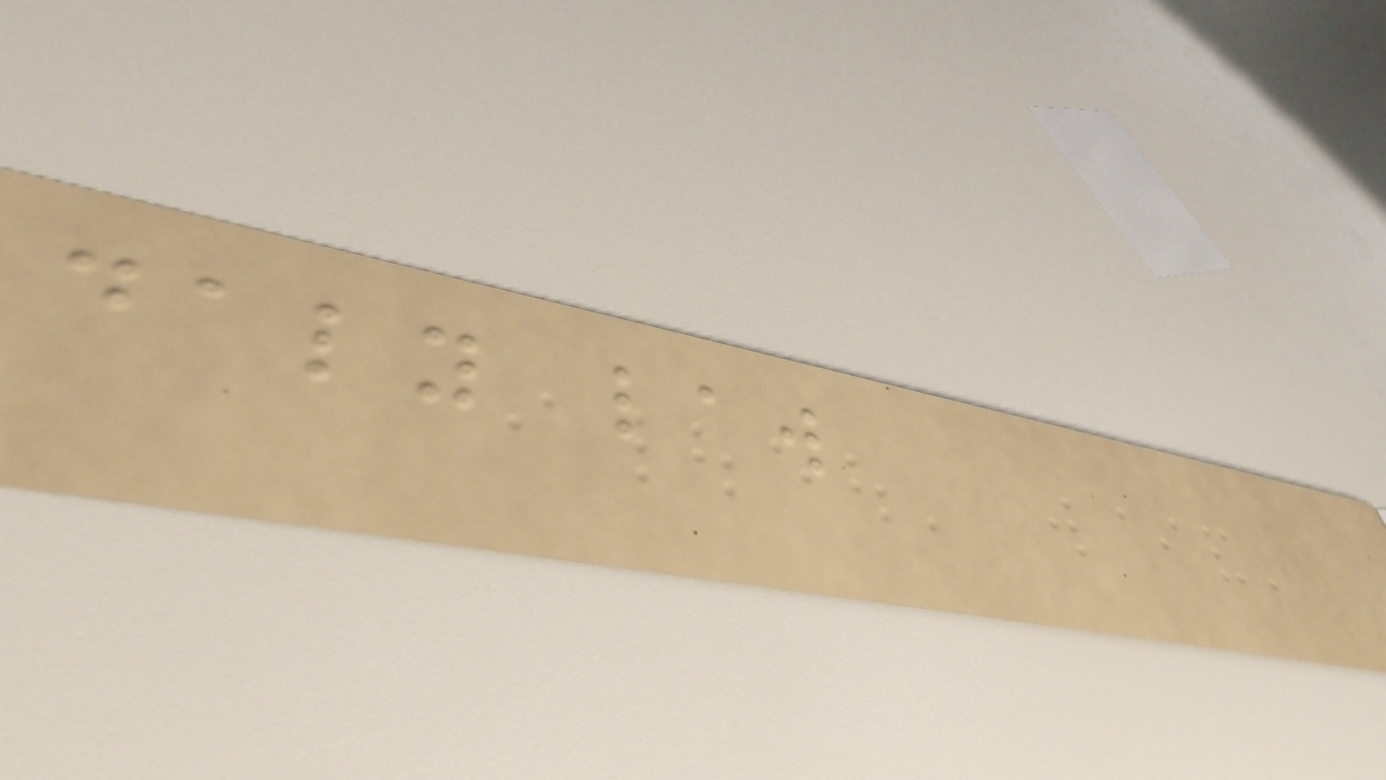daly law
